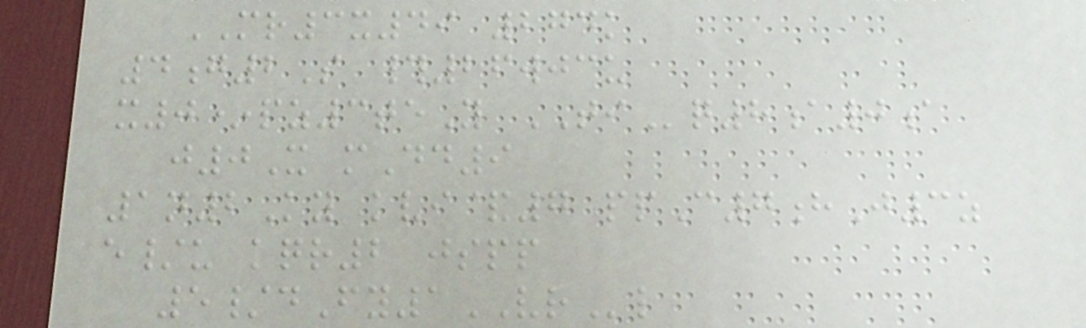MR3x49 274k
4g2S #26wjcu
x0*pz3teY TIq8a0a
j0X mDd9
1n2Ky kvi&7 ppC7hJ3z
e/u kqr2 jspp
5/dFy1VRl
